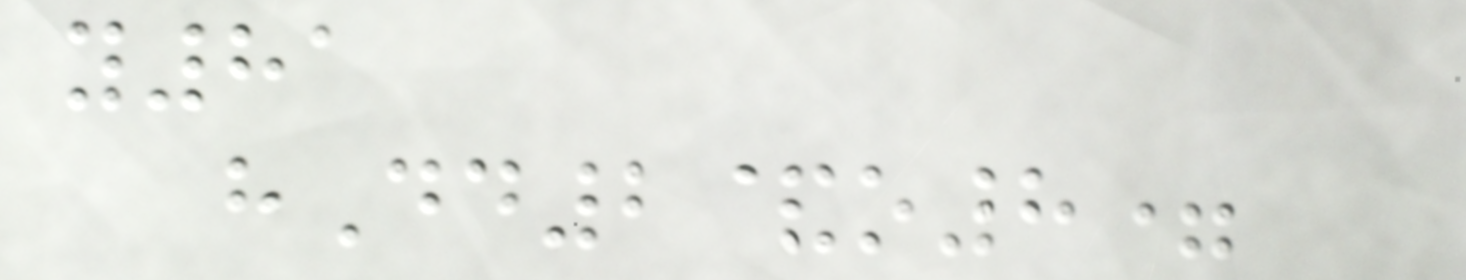y81
hDd2&o8=
